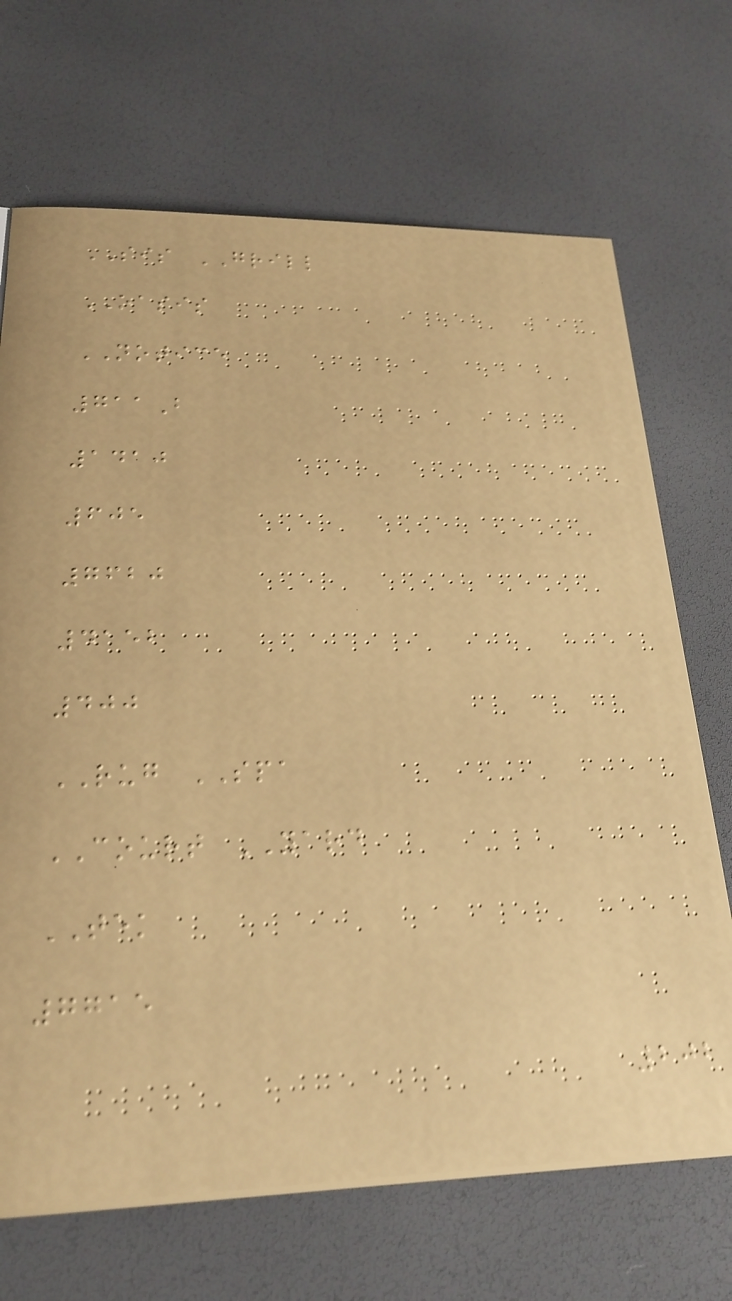SIS GRILL
OASIS
NOTICE
711B
1410
605
7620
4152
400
RUG SPA
COURT YARD
TEK
7715
202
